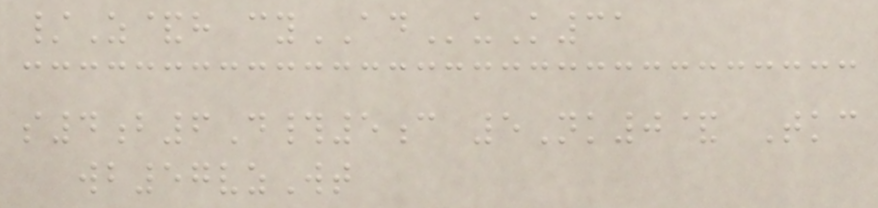/Z&h cyADuK31
s4b6D#5c 5Nk0& Tkc
wb57vzWt
